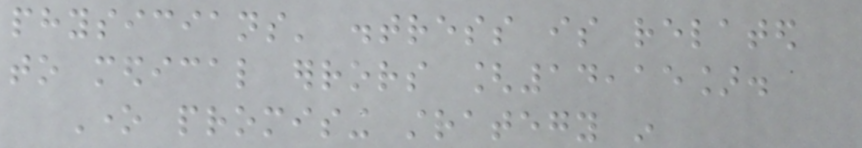physicians' distress is related
to medical errors [14,15].
One promising strategy in
